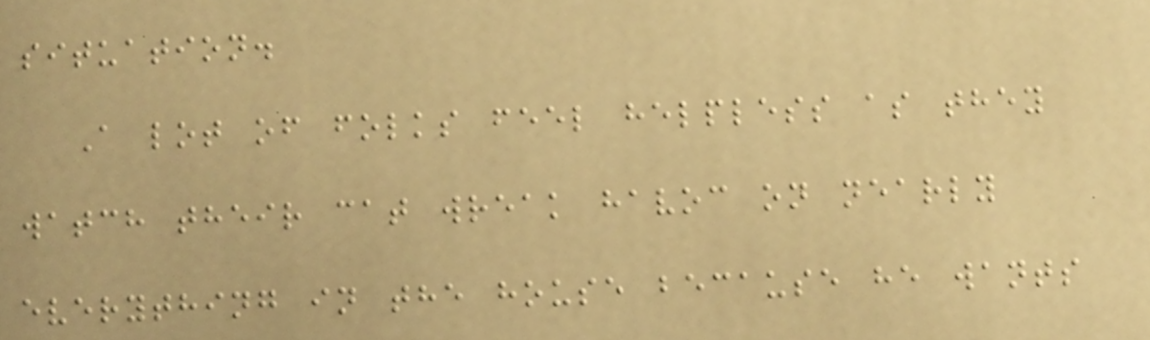situation.
A lot of folks feel helpless as they
watch their cat wreak havoc on nearly
everything in the house because he wants
